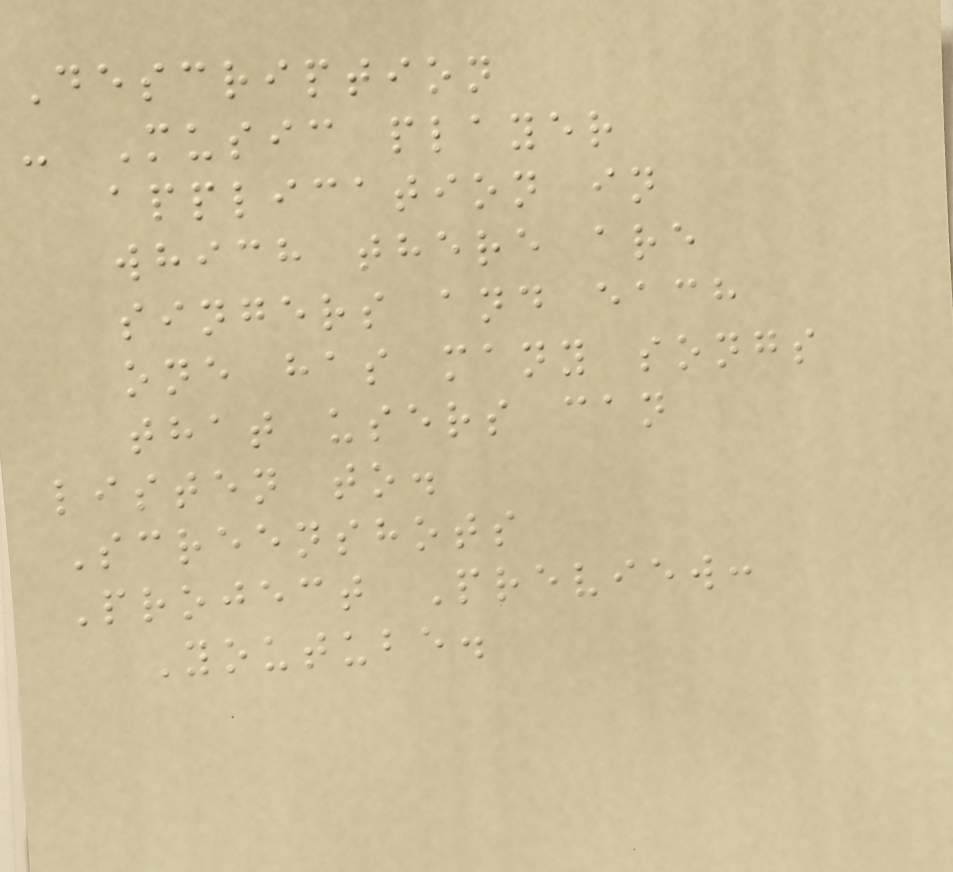Description
- Music player
application in
which there are
singers and each
one has many songs
that users can
listen to.
Screenshots
Project Preview:
Youtube.
